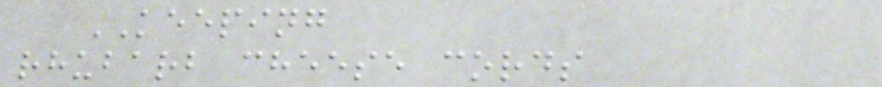KEEPING
rhubarb cheese cords
